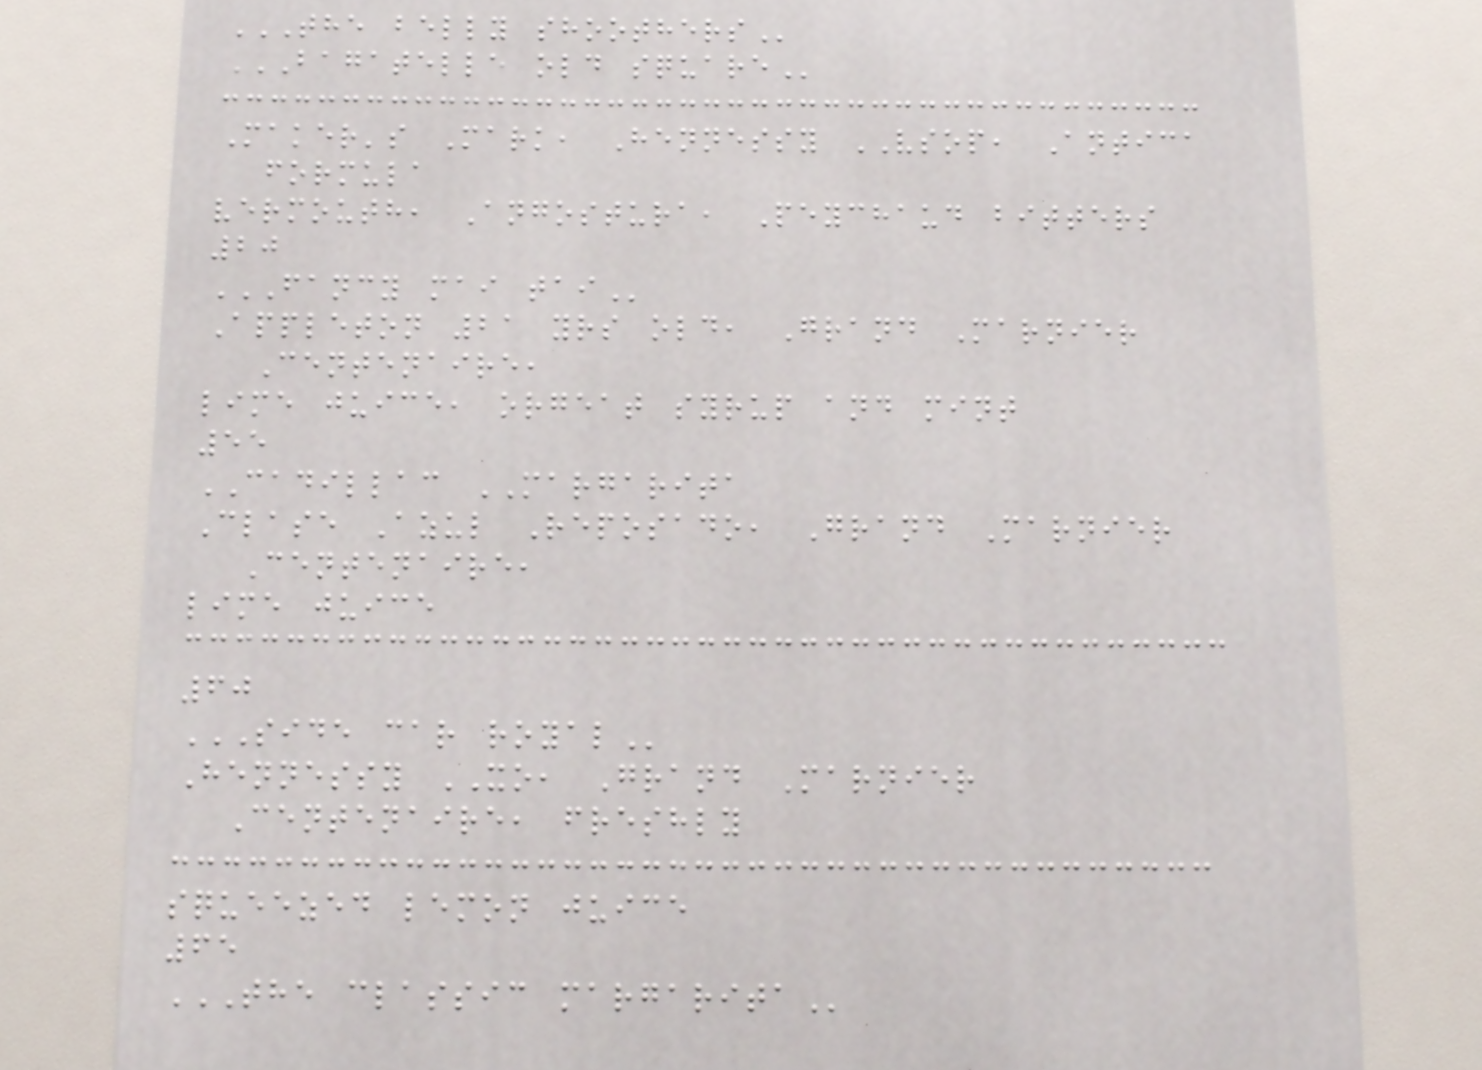THE BELLY SHOOTHERS
BAGATELLE OLD SQUARE
Maker's Mark, Hennessy VSOP, Antica
formula
vermouth, Angostura, Peychaud bitters
20
FANCY MAI TAI
Appleton 21 yrs old, Grand Marnier
Centenaire,
lime juice, orgeat syrup and mint
55
CADILLAC MARGARITA
Clase Azul Reposado, Grand Marnier
Centenaire,
lime juice
60
SIDE CAR ROYAL
Hennessy XO, Grand Marnier
Centenaire, freshly
squeezed lemon juice
65
THE CLASSIC MARGARITA
